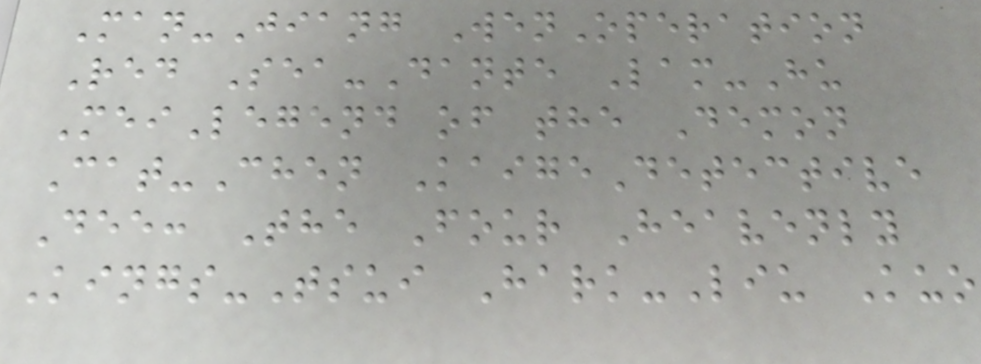Man-Jiang WenOperation
Red Sea-Dante Lam-Hu
MeiLegend of the Demon
Cat-Chen KaigeDetective
Dee: The Four Heavenly
Kings-Tsui Hark-Liu Kuo
